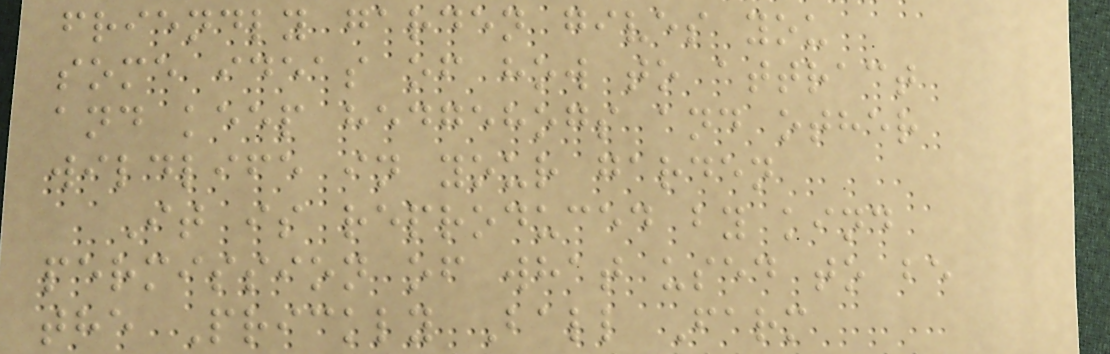friendly garden gives you
some ideas of how to attract
and keep hedgehogs and other
wildlife in your garden
It is reproduced by kind
permission of what used to be
the Prickly Ball Farm
